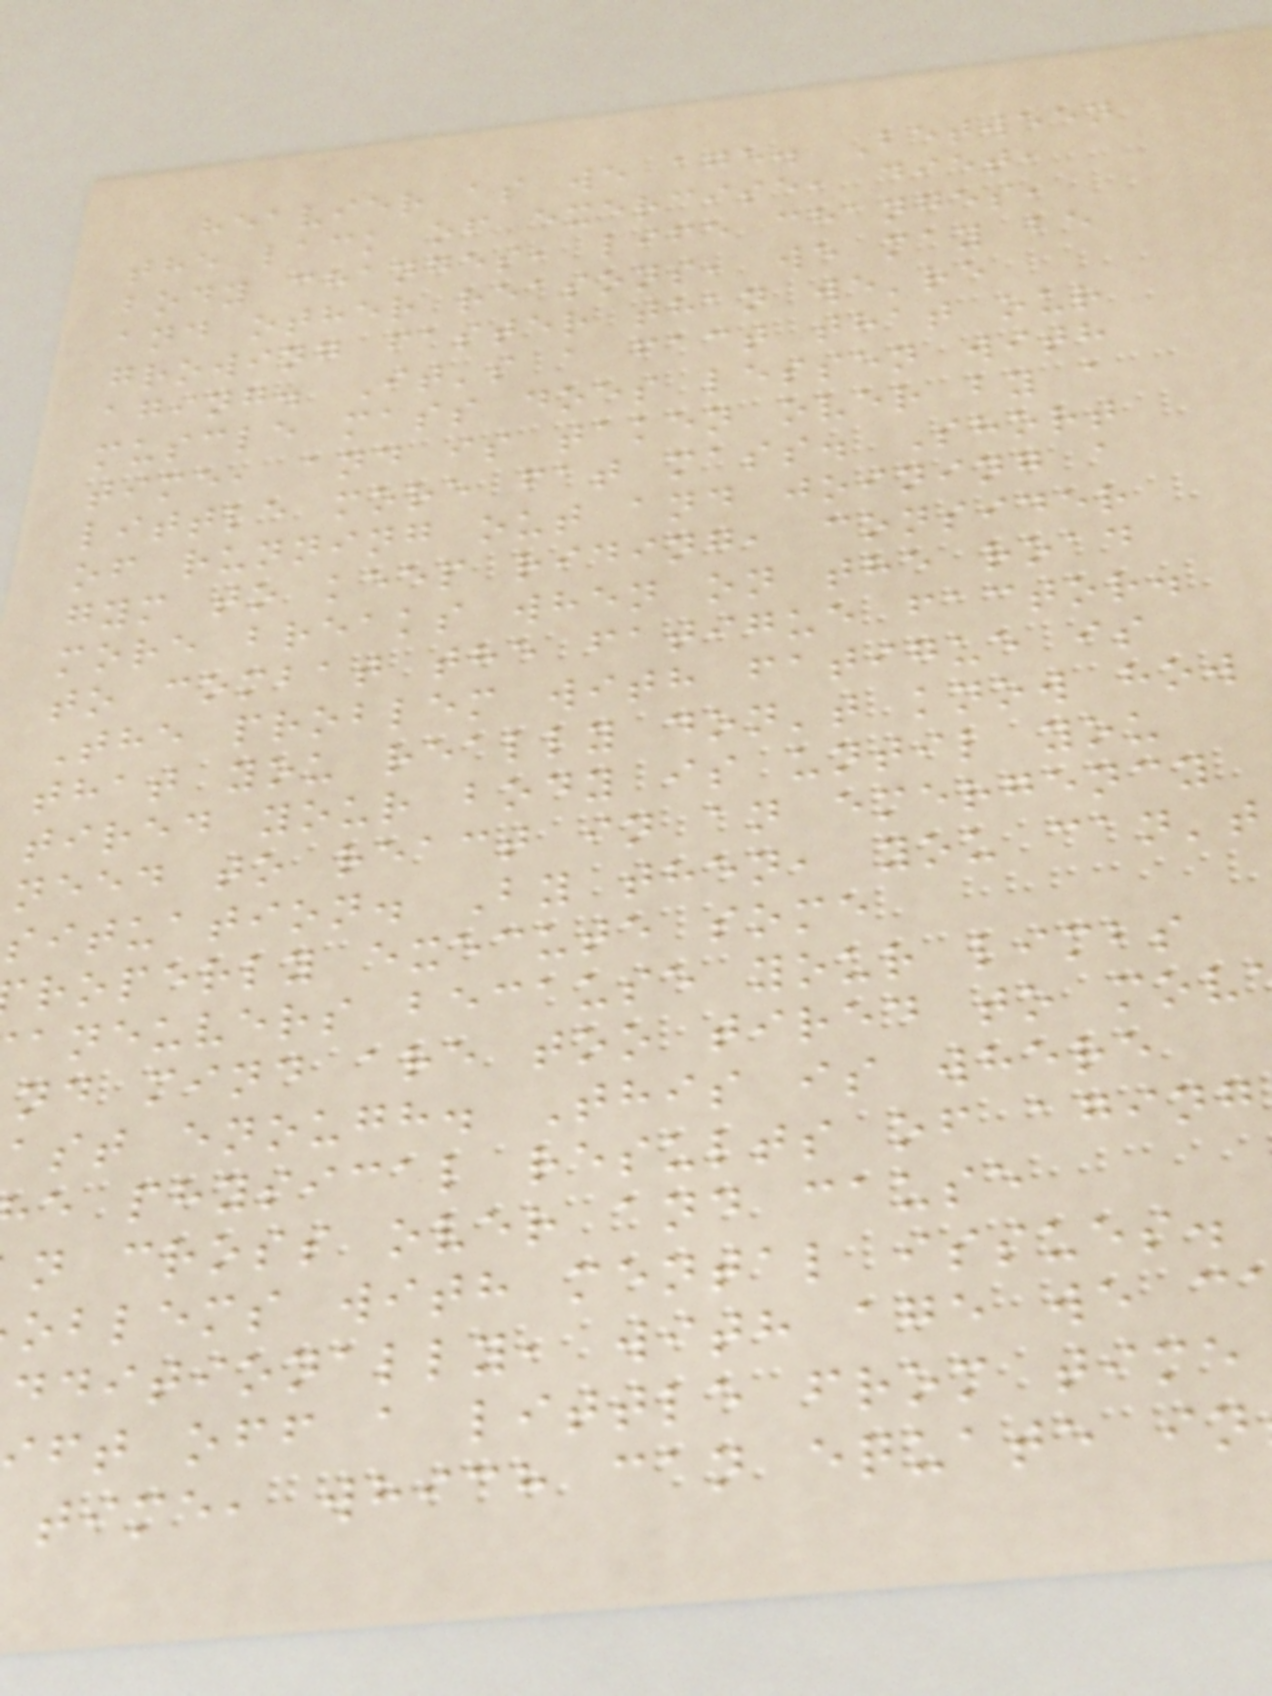heavier as we age. Between
the lack of exercise, diet,
body changes, life changes,
and other reasons, we may be
growing faster than we're
aging. It's a fact that our
muscle mass does lessen with
time, and is taken over by a
little more fat mass. Short
of running out and joining a
gym to keep riding, consider
more breaks when on the road
to combat the fatigue factor.
The problem with fatigue is
that you really don't know how
tired your body is until you
need to react in an emergency
situation. By then, you can't
roperly execute some
aneuvers because your limbs
nd mind are too tired to mov
ast enough. This is where
e physical results of aging
n cross over and cause
oblems with mental issues.
dditionally, with age we c
ft off a little from time
time, which can equate in
